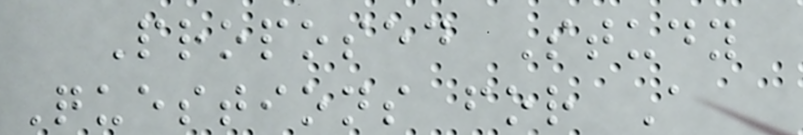Proposed Study
Questions for A
